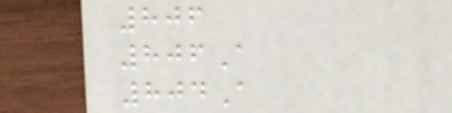806
806A
804A
